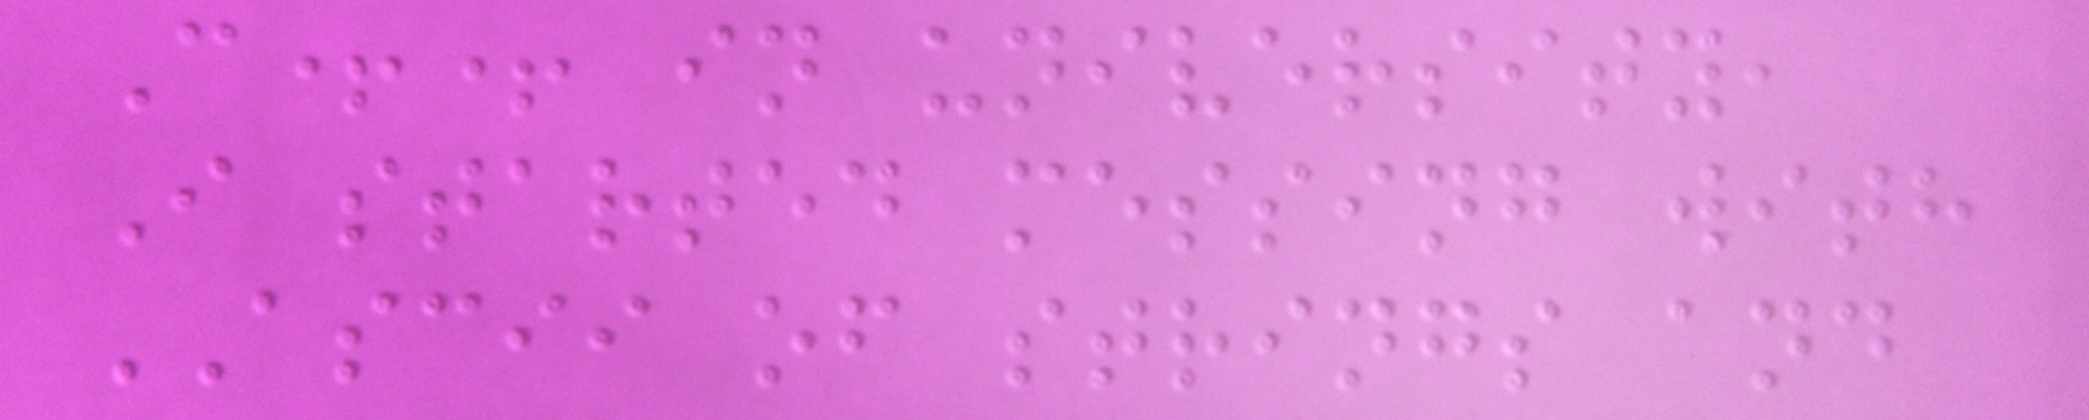C++ in university,
I started messing with
ASCII of strings and
